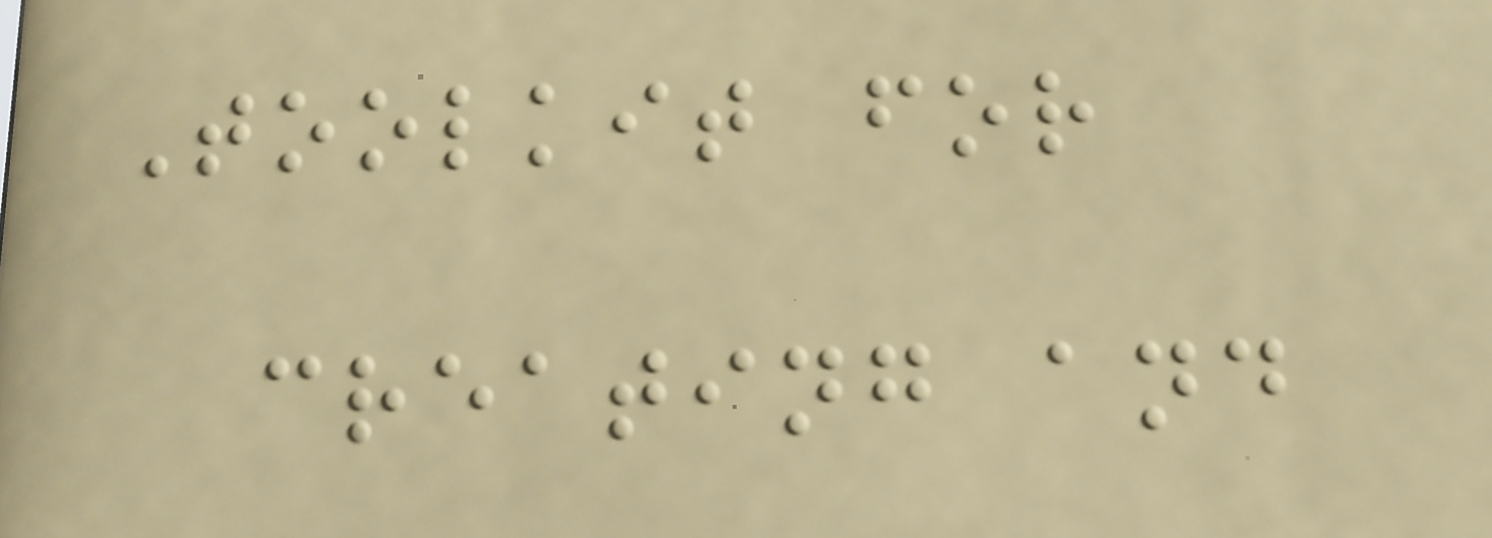Toolkit for
creating and
